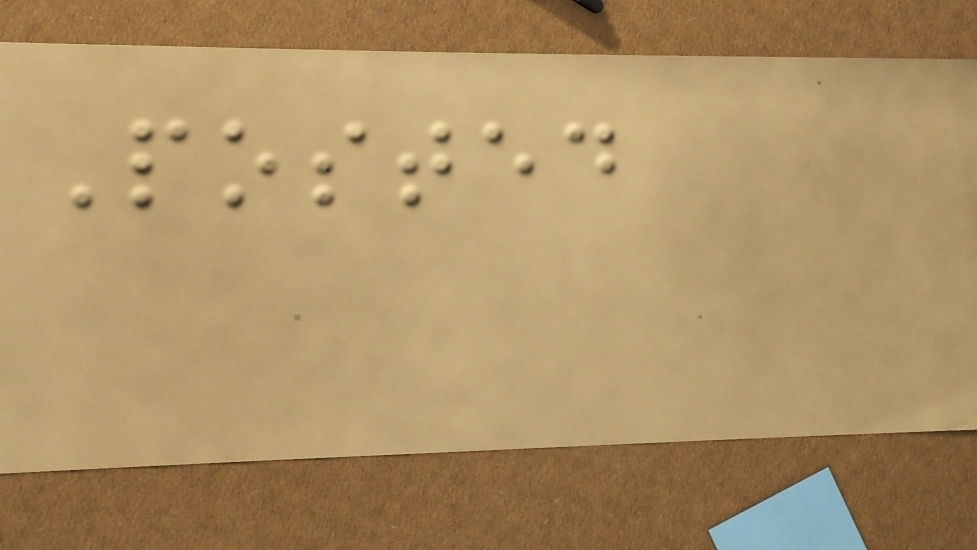Posted
